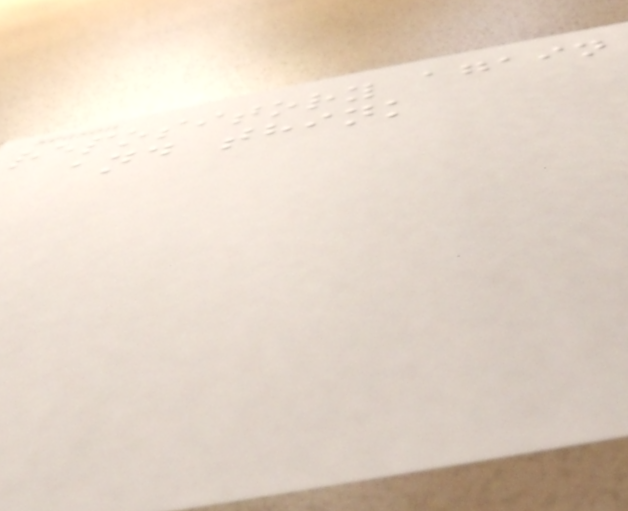repository again
and think
